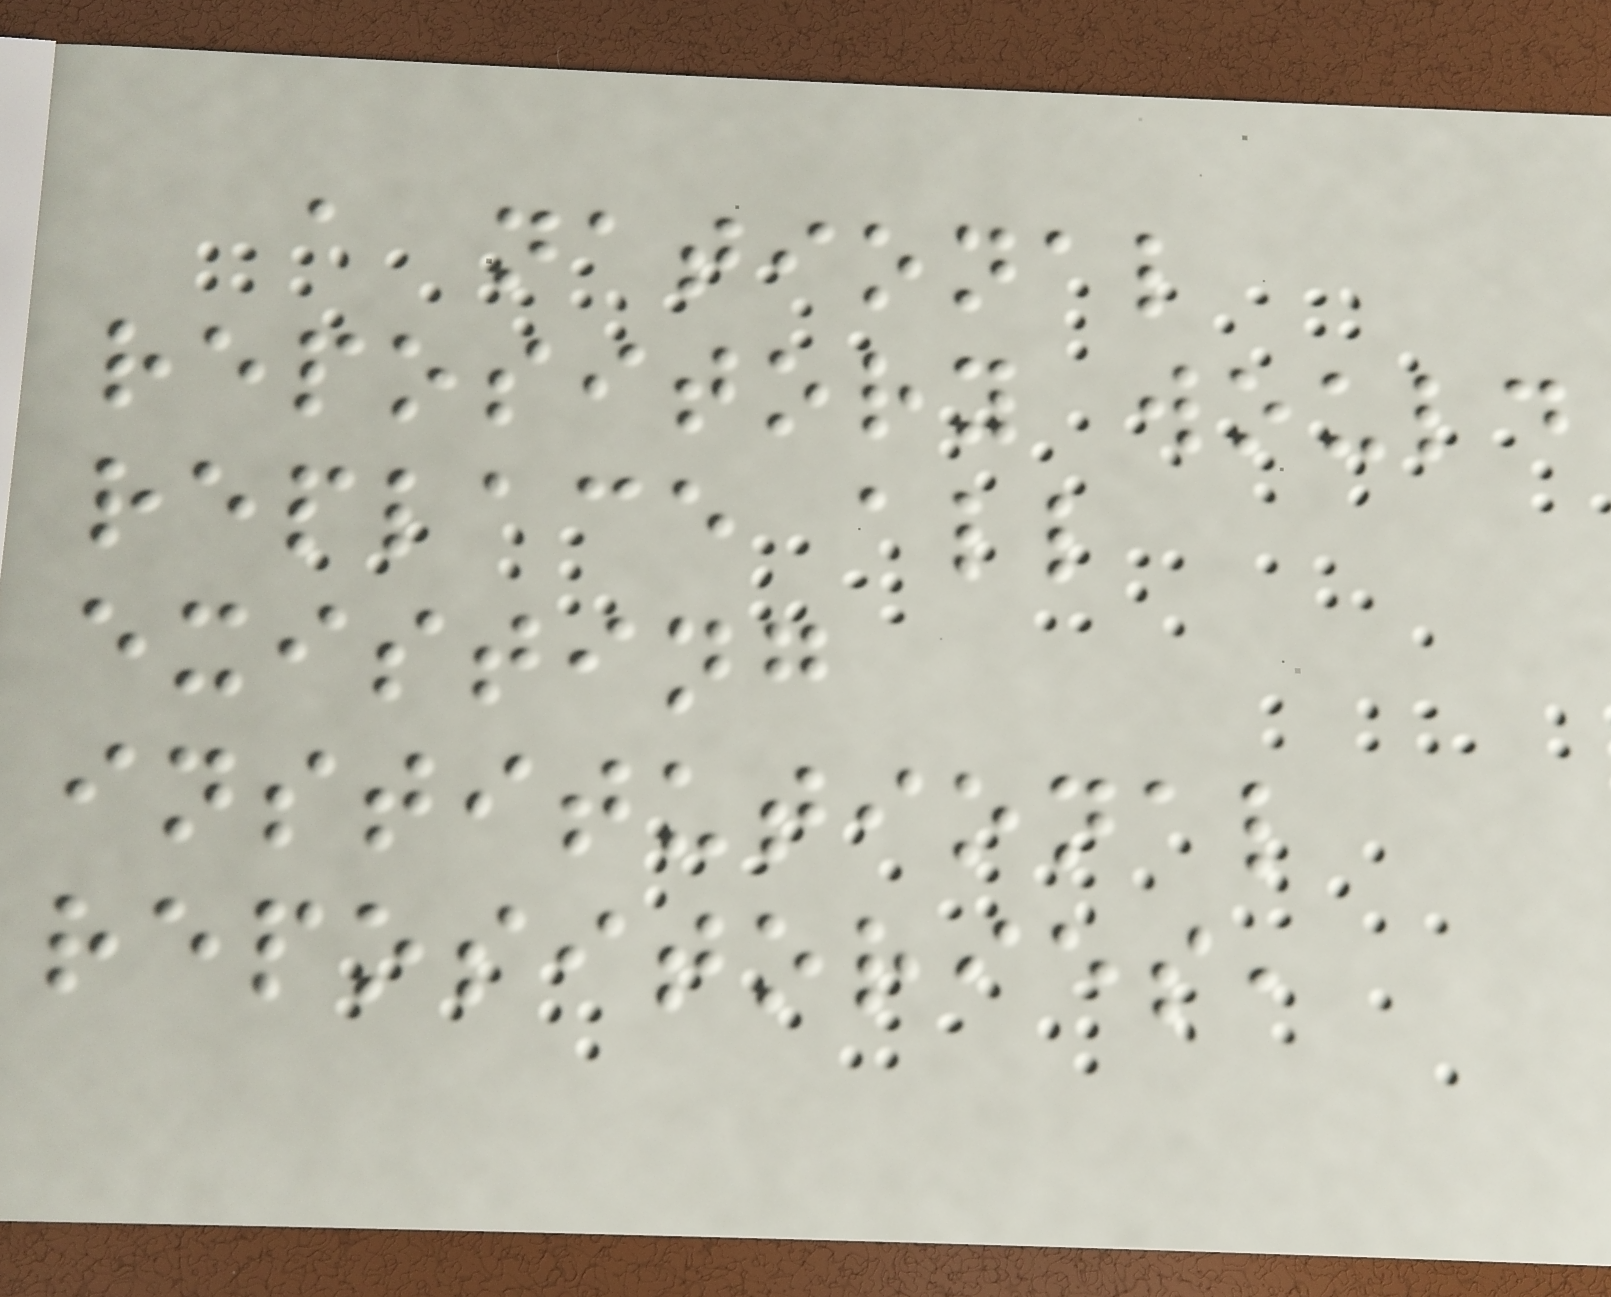a national
repository would
replace all
existing
institutional
repositories,
